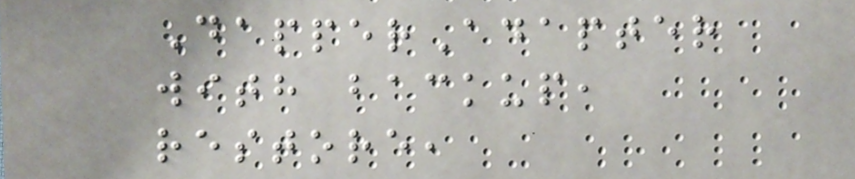DapperAdapter
with backup,
restore,
